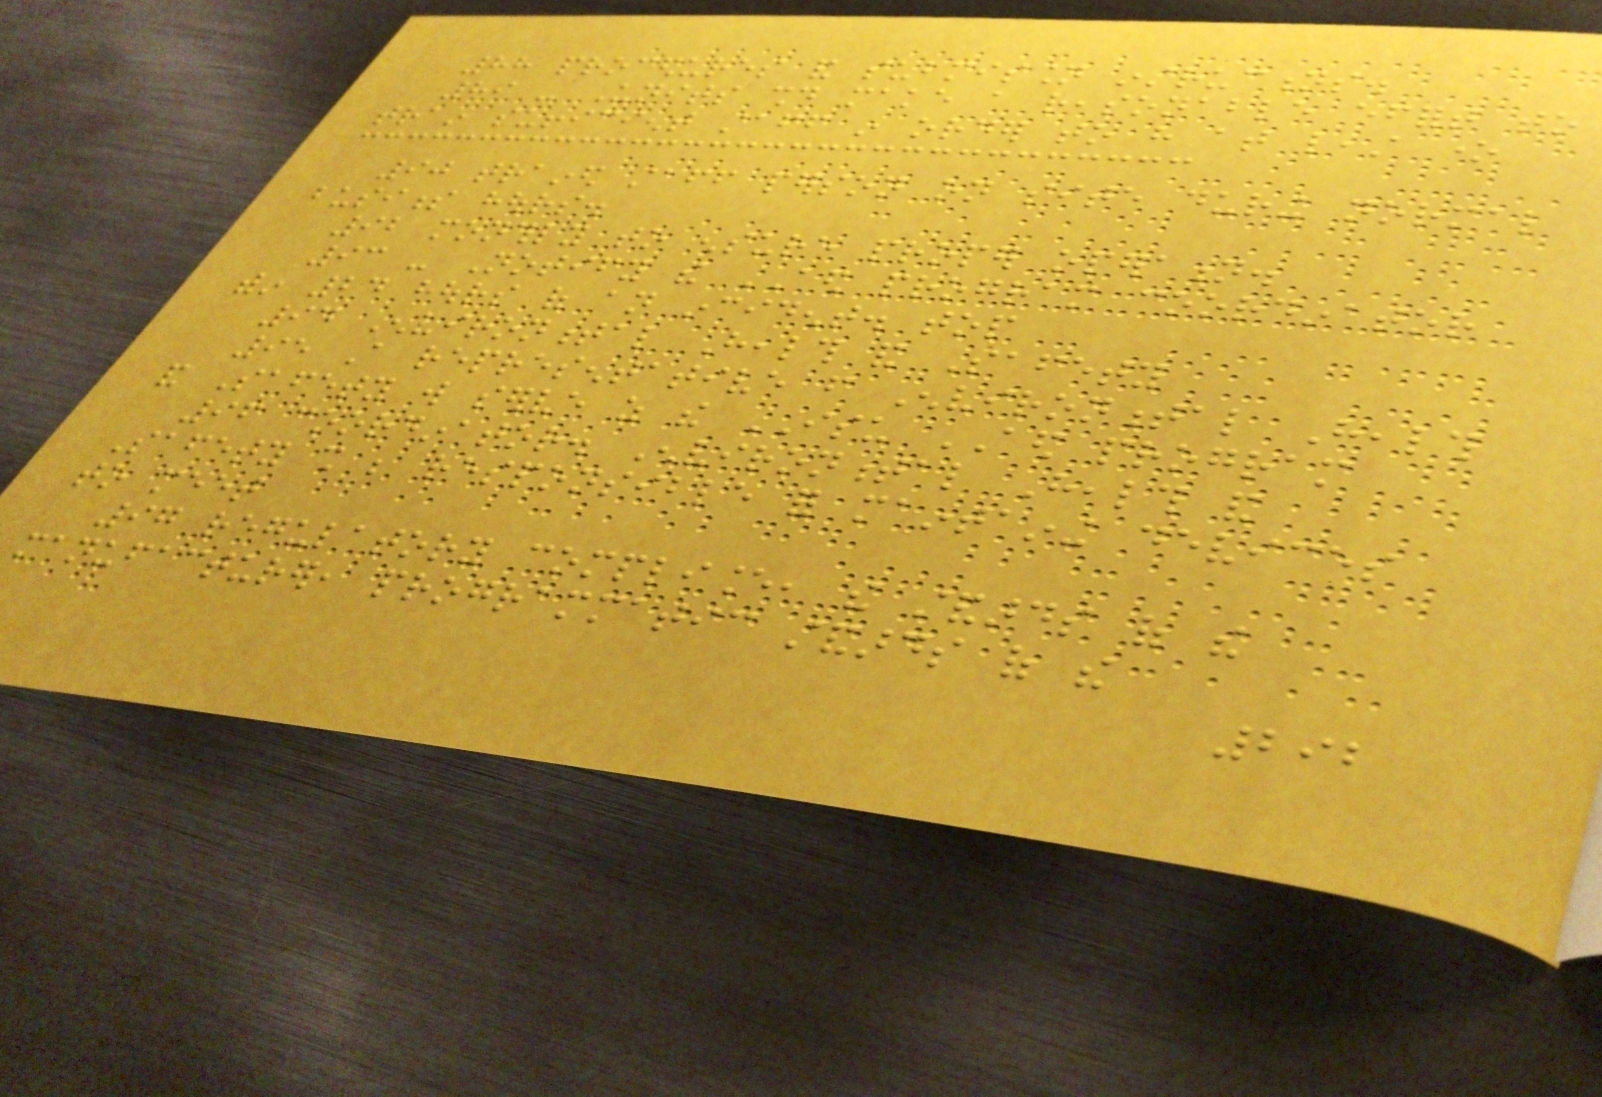88 procedures and submission instructions.
89 - Units should make a reasonable effort to
train sufficient staff in order to have at least one
90 trained staff person on site during normal
business hours.
92 monthly to ensure proper operation.
93 - Notify the AED program coordinator
within 24 hours of an incident. top
94 Environmental Health and Safety
95 A representative from Environmental Health
and Safety will serve as the ISU AED program
96 coordinator. Environmental Health and
Safety shall be responsible for maintaining devices
to meet
97 regulatory compliance, the standards of the
manufacturer, programmatic standards of the
292
